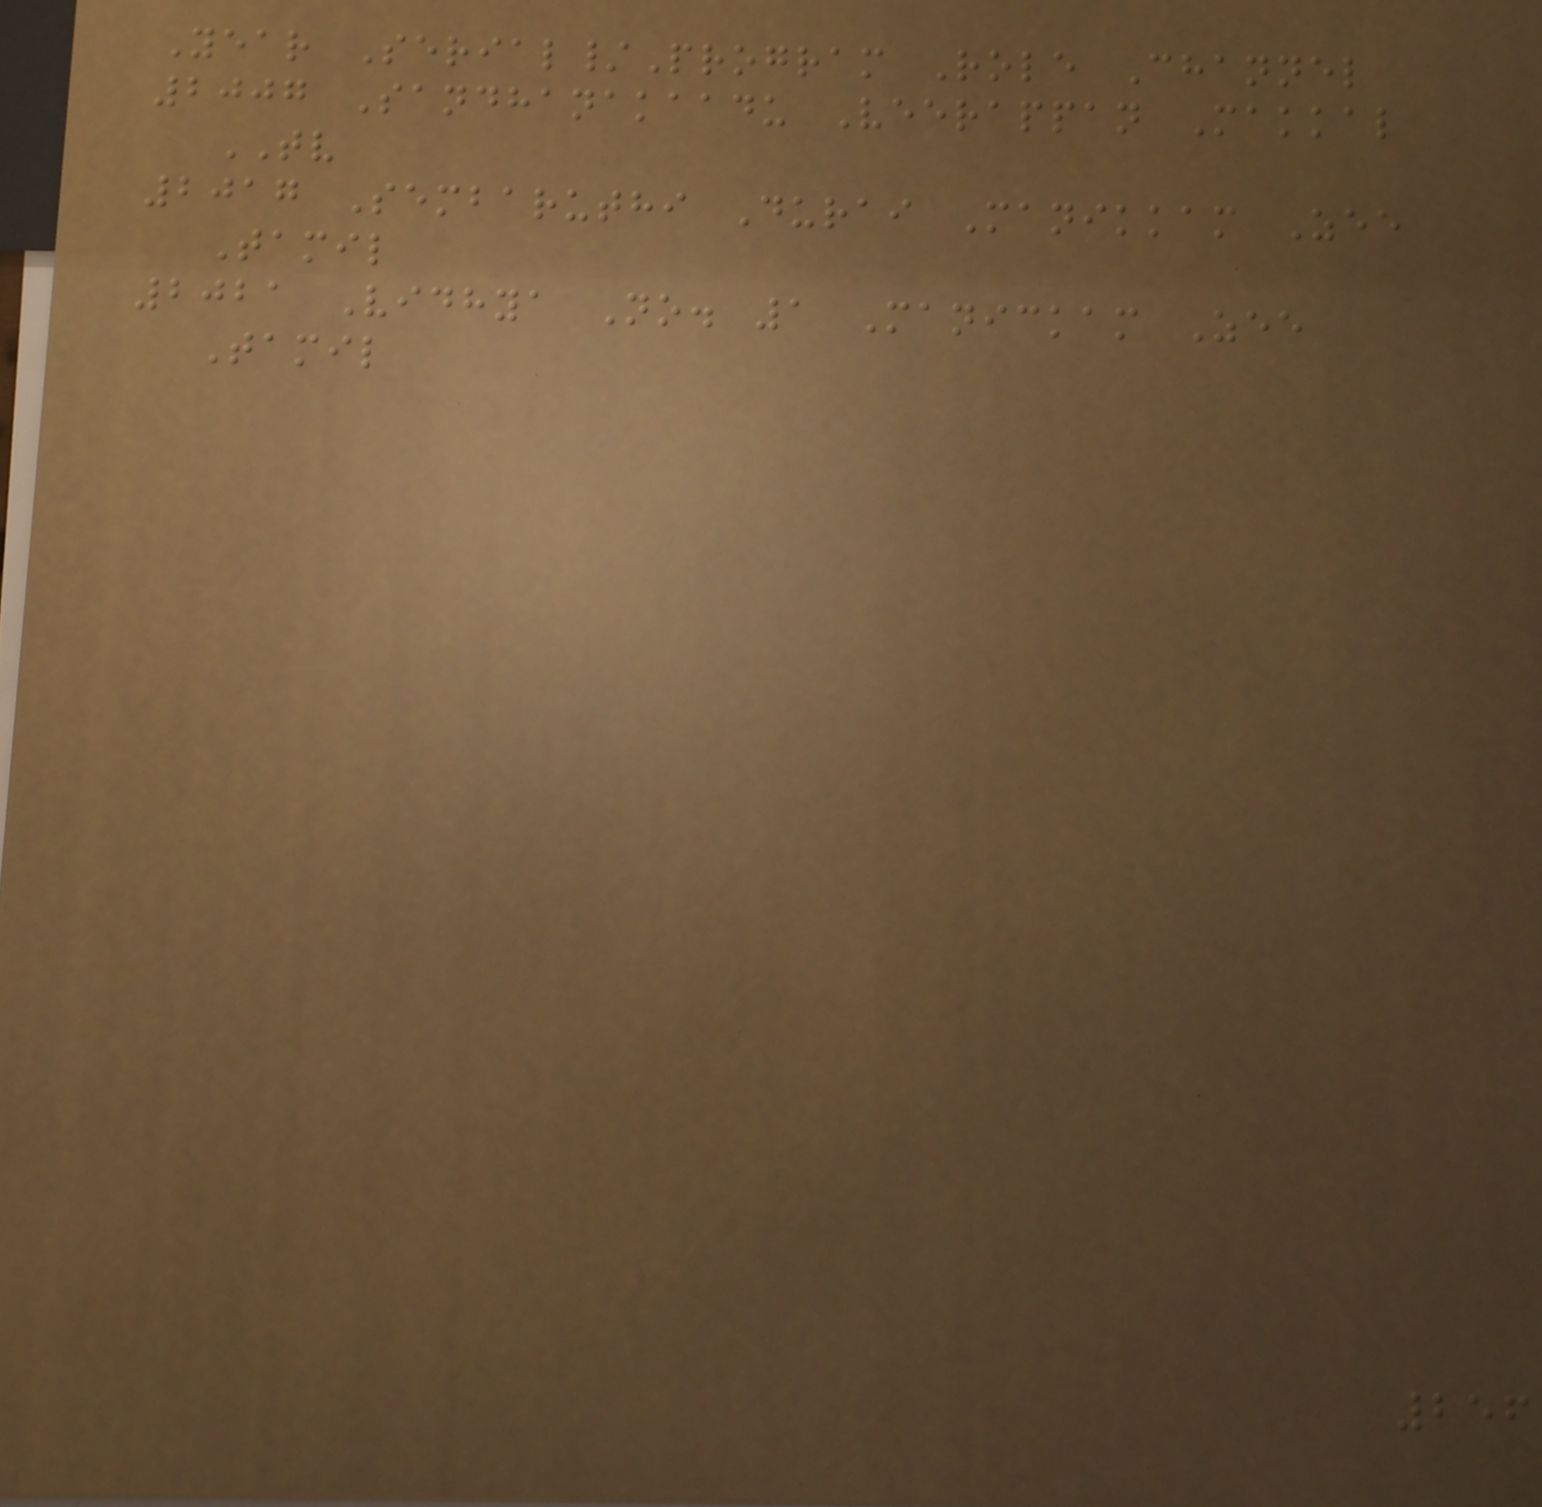Year Serial/Program Role Channel
2007 Sandhanakaadu Veerappan Makkal
TV
2017 Sembaruthi Durai Manikkam Zee
Tamil
2021 Vidhya No. 1 Manickam Zee
Tamil
256
